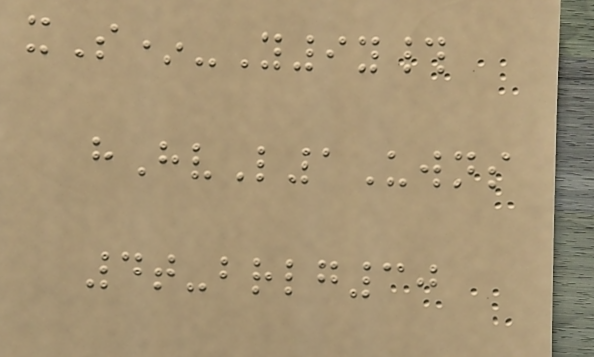xS*-Y9y#
hHvL1Uwns
4t-brlg30
